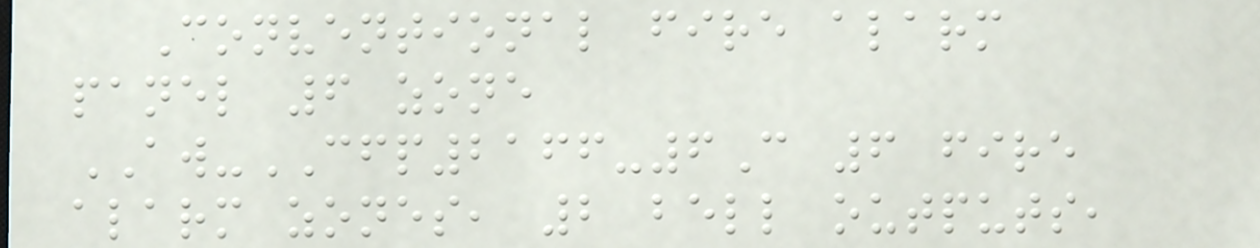Conventional fire alarm
panel 6 zone
AW-CFP2166-6C 6 fire
alarm zones, 2 bell outputs,
